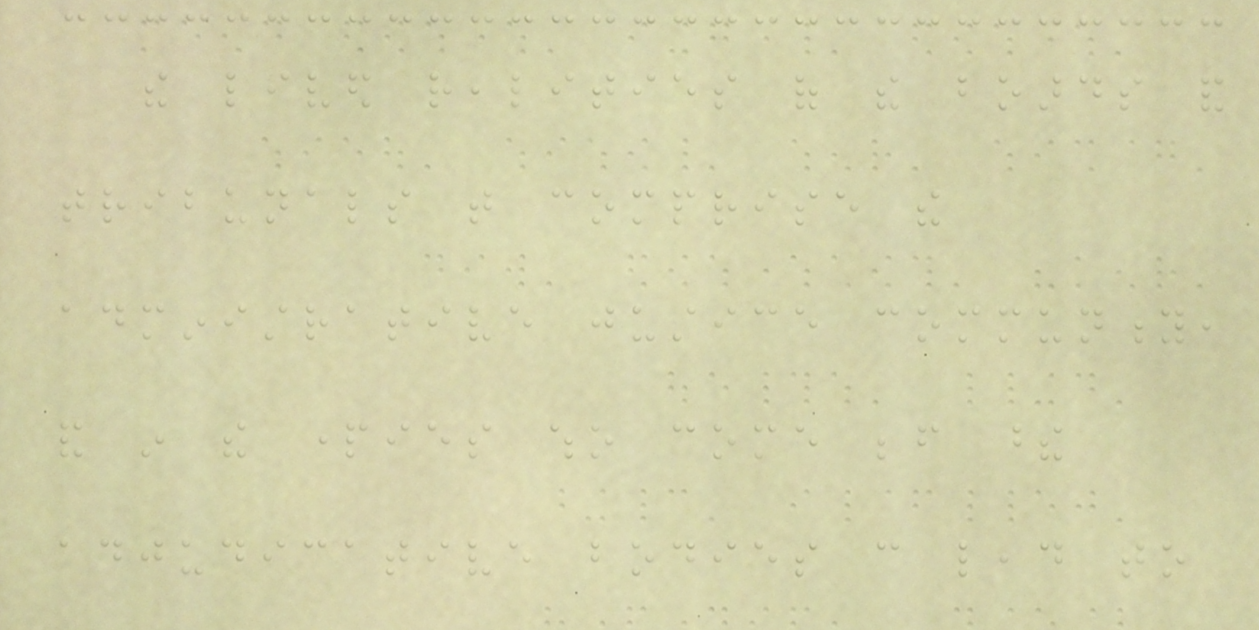the lived realities of the boards and
tribunals that comprise the
administrative justice community,
and in the parties who come before these
adjudicative bodies can lead to
